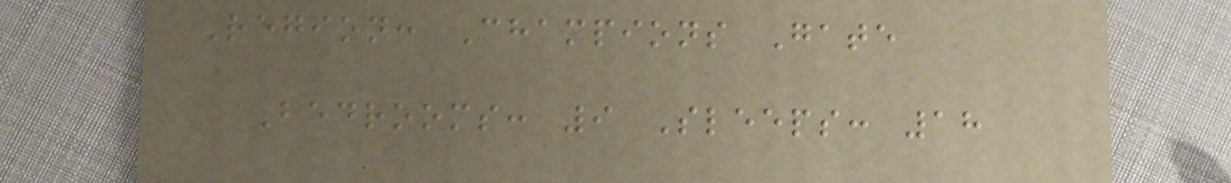Region: Champions Gate
Bedrooms: 9 Sleeps: 18
